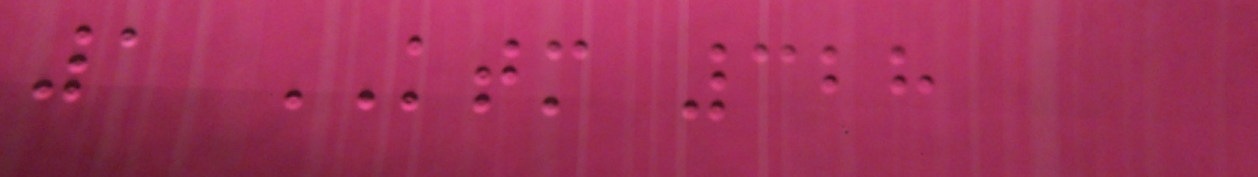1 KTM 328
